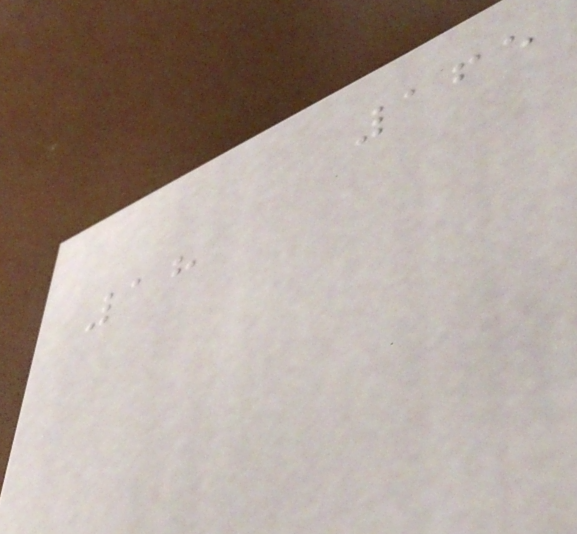165
18
